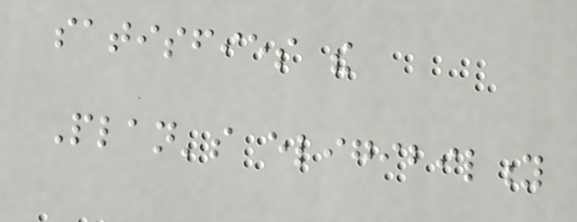satisfies the
Plan's eligibility
